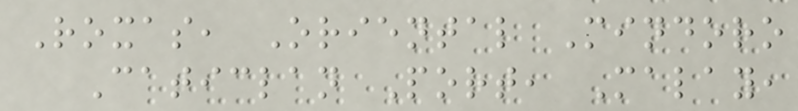Roxas, Oriental Mindoro
Caticlan Port, Malay,
